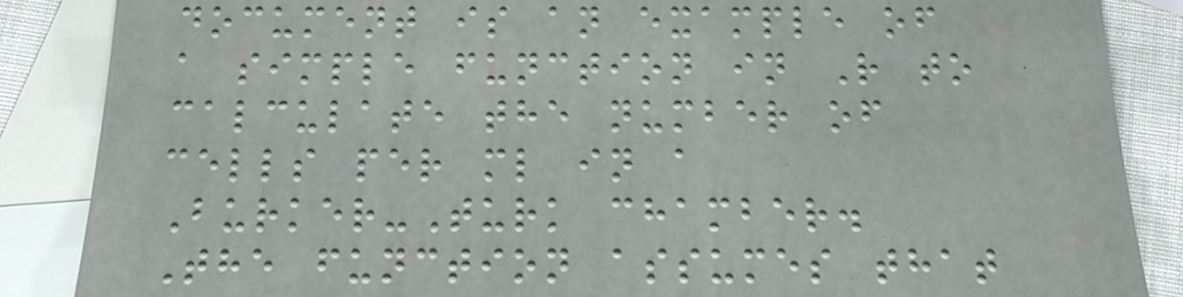document is an example of
a simple function in R to
calculate the number of
cells per ml in a
Burker-Turk chamber.
The function assumes that
